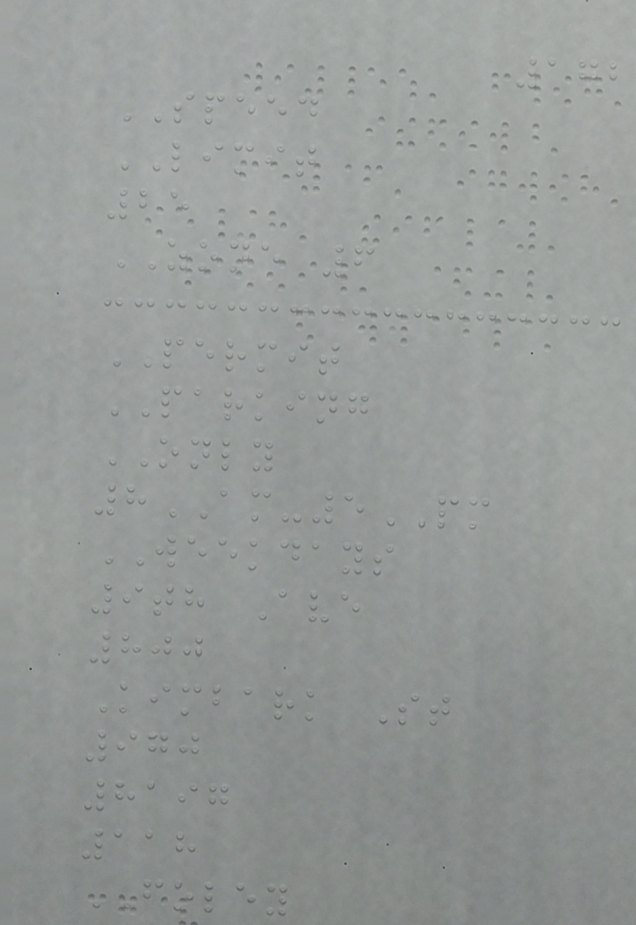172
SPEED
LIMIT
25
ZONE 6
PERMIT
PARKING
ONLY
8AM-5PM
WEEKDAYS
9th Ave
800
Kimbark St
970
8197
118
FOLEY
